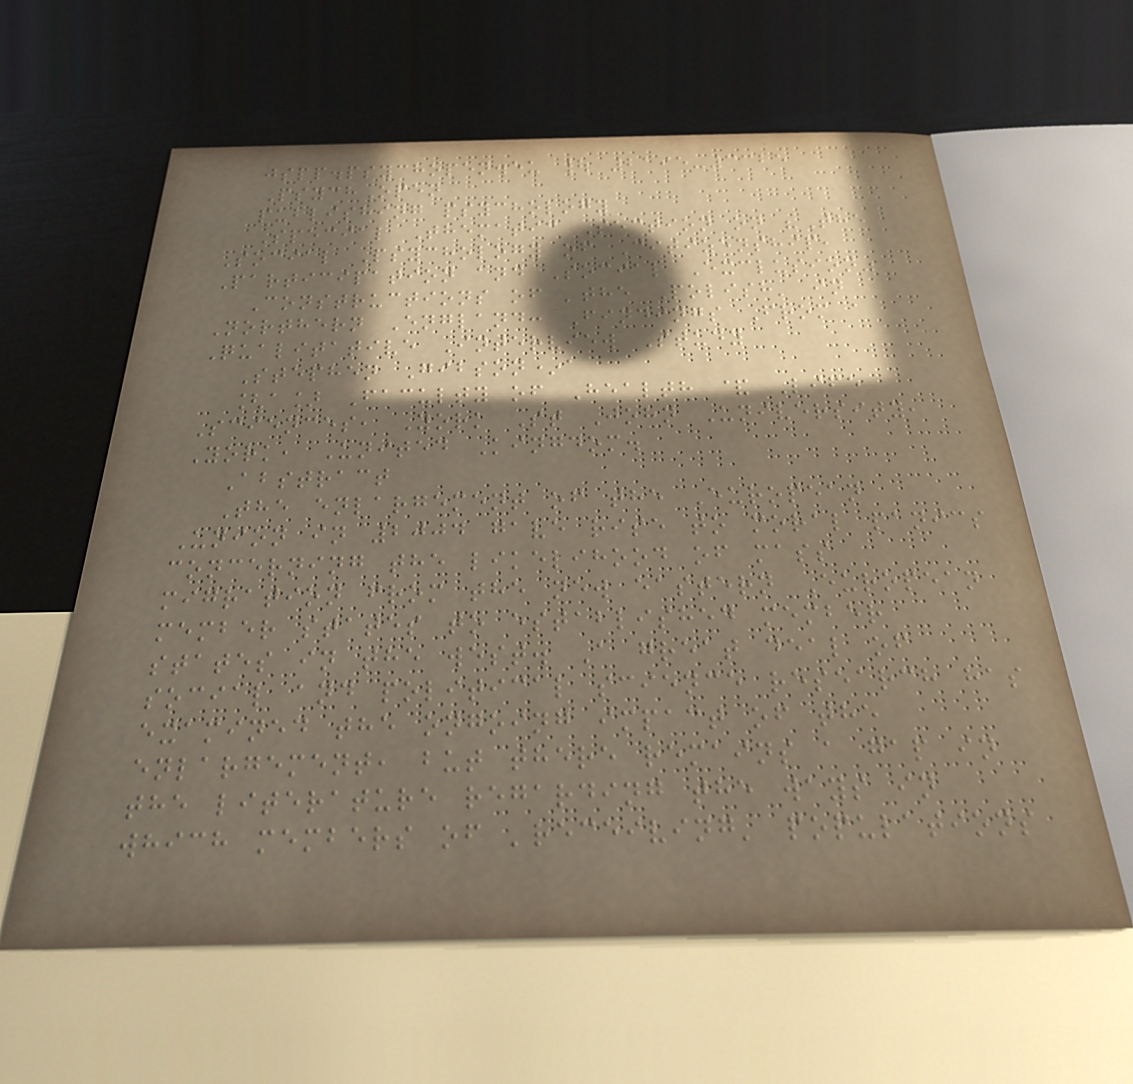jspp.psychopen.eu | 2195-3325
PsychOpen
publishing psychology
Special Thematic Section on "The
Social Psychology of Citizenship,
Participation and Social Exclusion"
Constructions of 'the Polish' in
Northern England: Findings From a
Qualitative Interview Study
Stephen Gibson*a
[a] Faculty of Health & Life
Sciences, York St John University,
York, United Kingdom.
Abstract
The enlargement of the European
Union in 2004 gave rise to moral panics
concerning the likelihood of mass
migration from the new eastern European
member states to established member
states in the west. A great deal of
social and political science research has
examined the ongoing impact of the
enlargement, but there remains a gap in
the literature regarding the ways in
which members of 'receiving' populations
